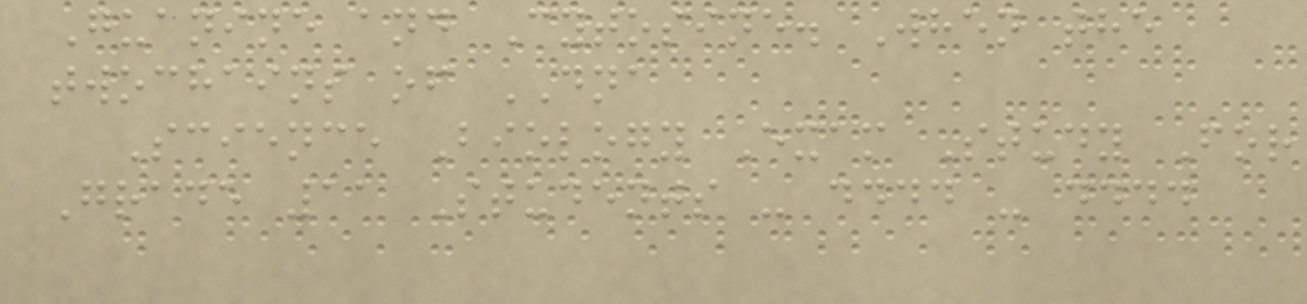Guanine and Cytosine. When the
twochains of DNA
Science Biology Exam Study For
Grade 11 Students - dddd - dddd
